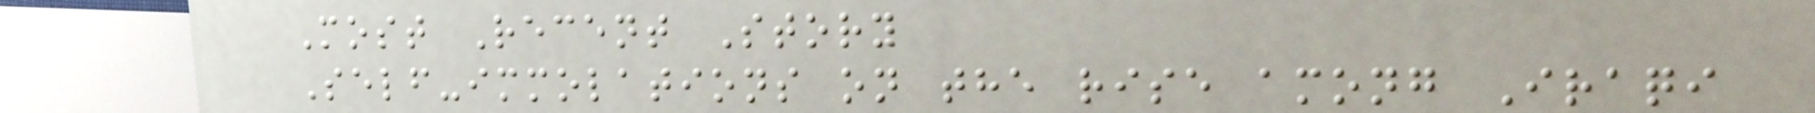Most Recent Story
Self-immolations on the rise among Iraqi
